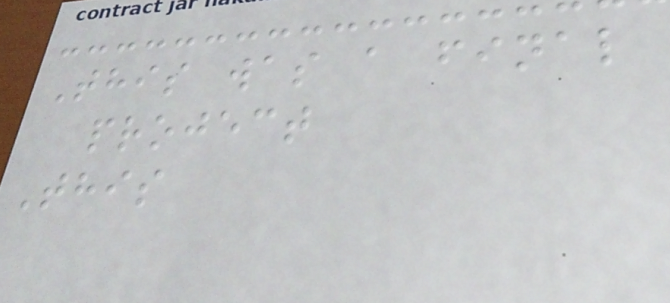This was a final
project
This
